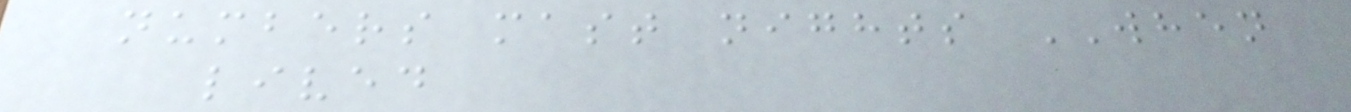numbers mast nights WHEN
lived
